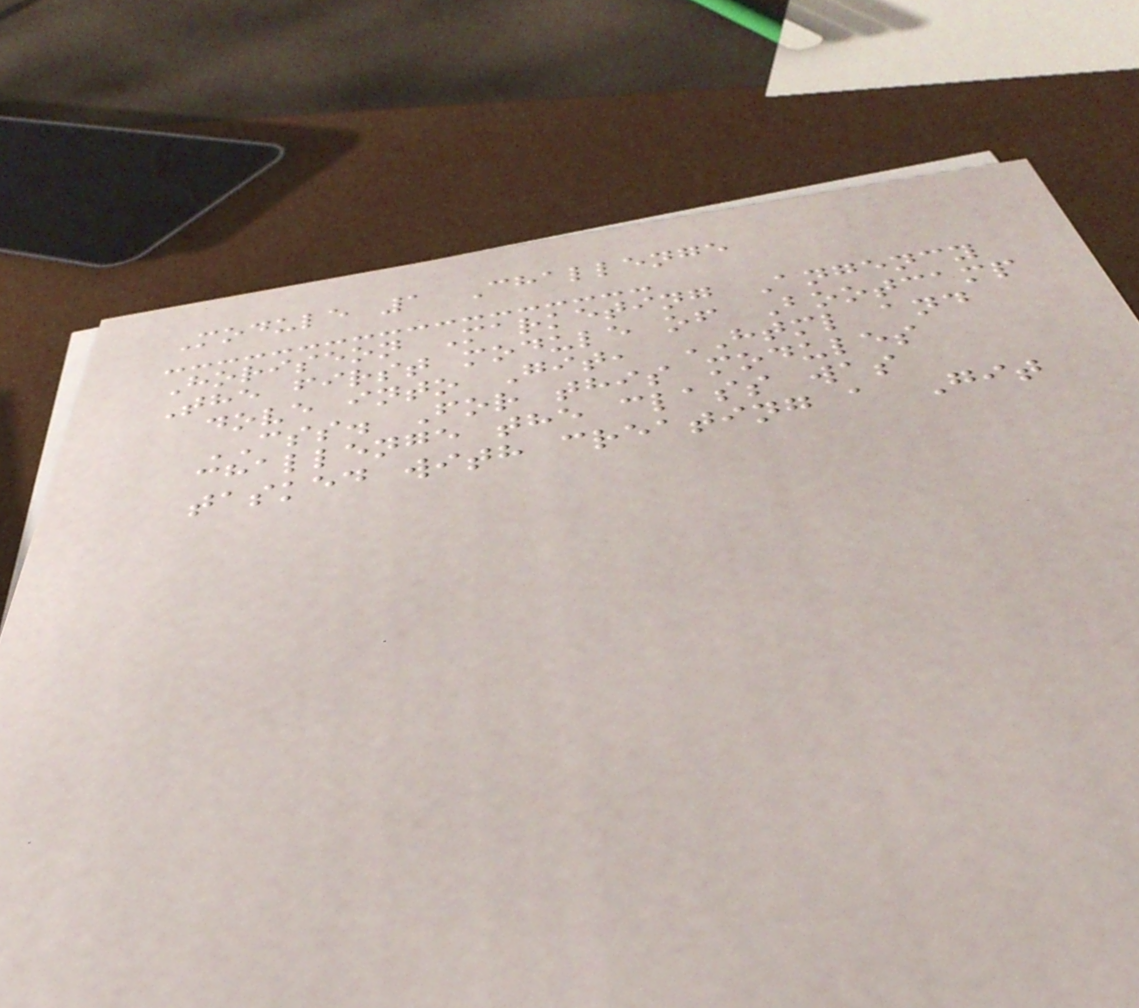Module 1 Challenge
Horiseon Marketing Angency
The first module of Bootcamp
dove into Git, HTML and
CSS. For this modules
challenge the class was
tasked with creating a Git
